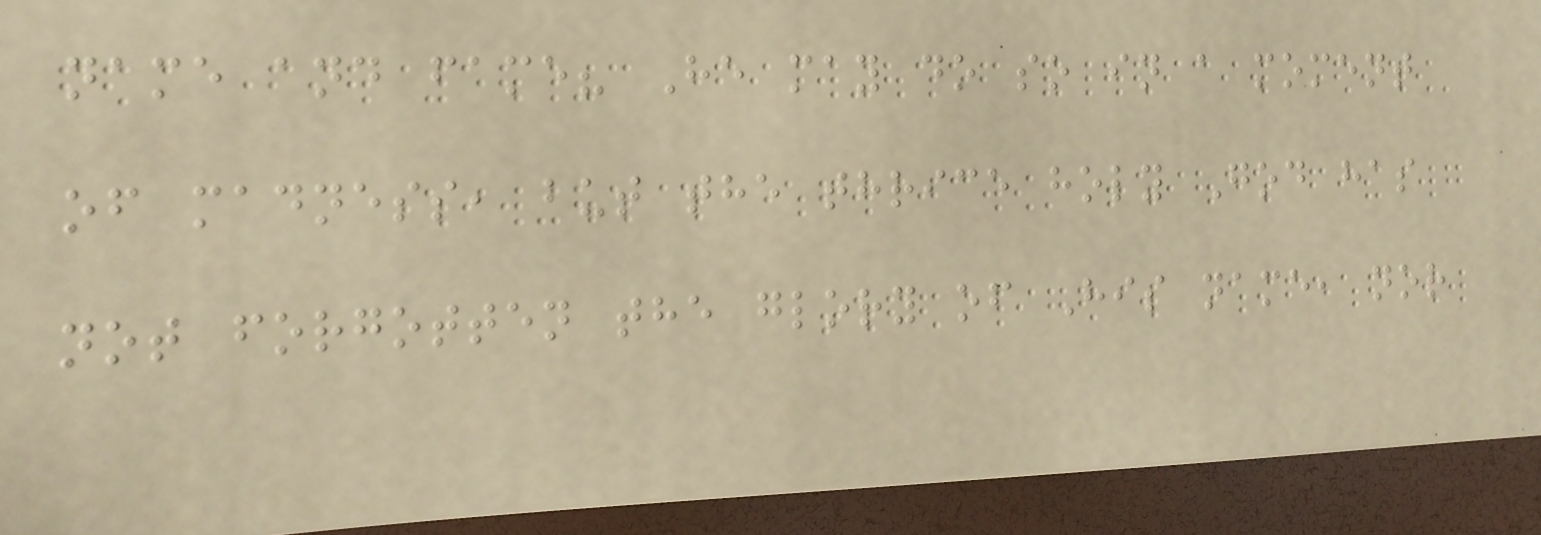name and fame? He may do so in a moment
of madness, but the thrice holy God has
not forgotten the glory of His name, nor
